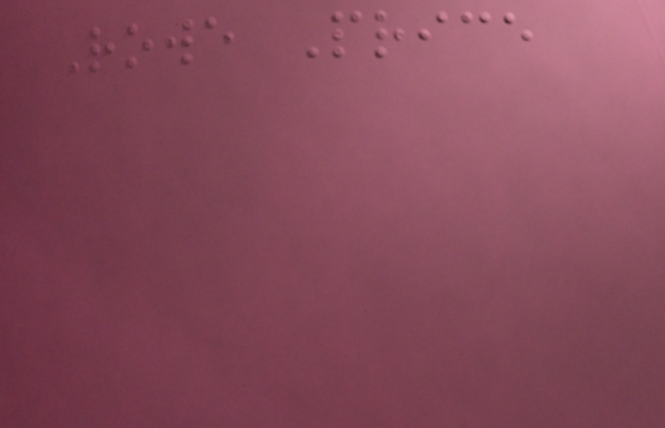Rowe Price
